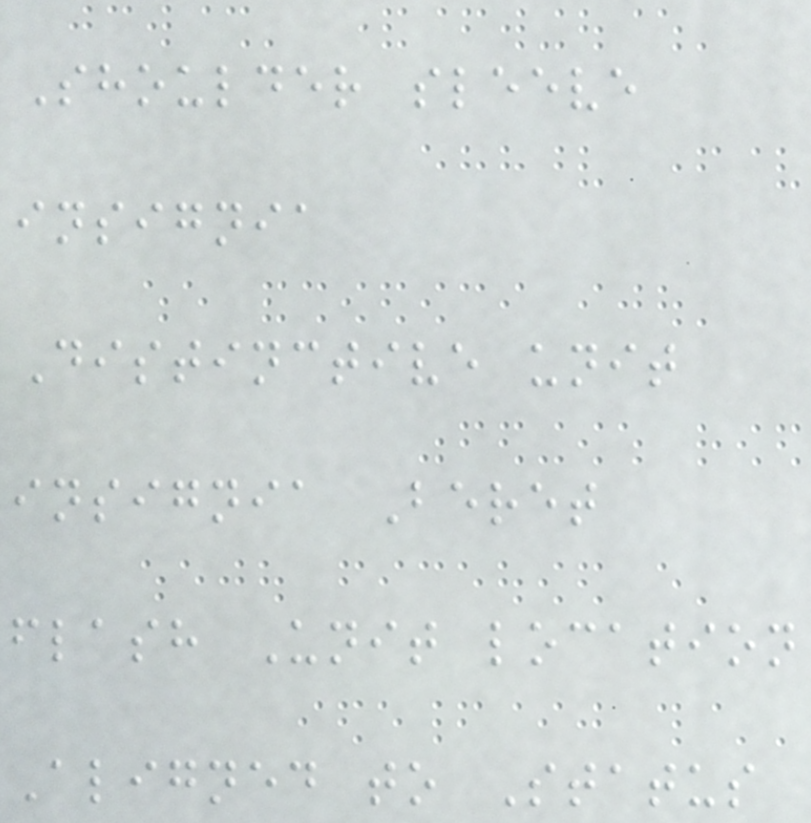Shoulder sleeve
insignia
Distinctive unit
insignia Beret
flash Unit location
Aligned to Status
